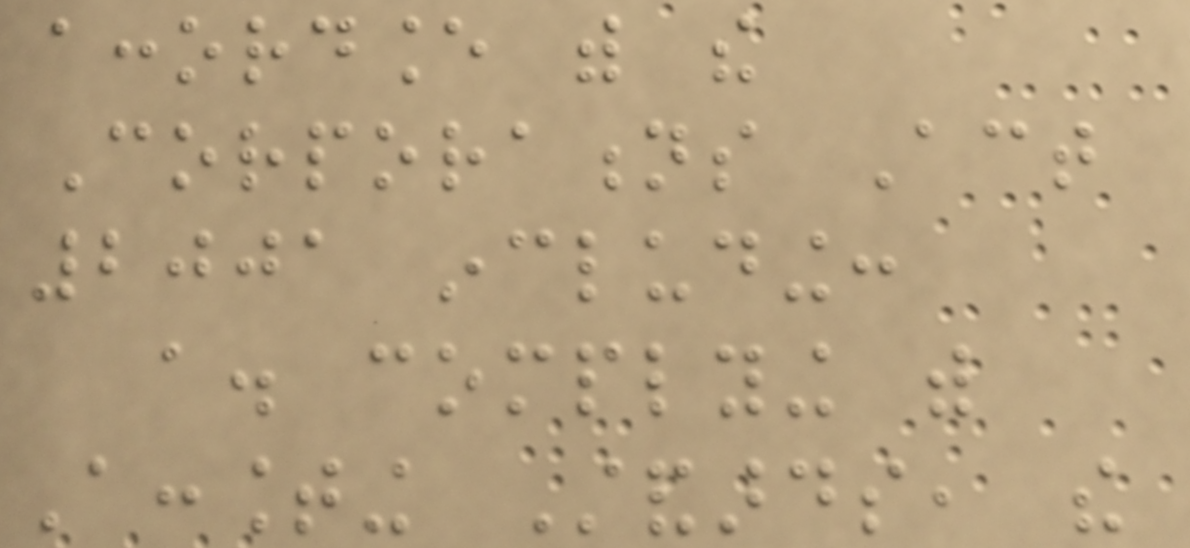accordance with the
Corporations Act
2001 including:
a. complying with
Accounting Standards, the
